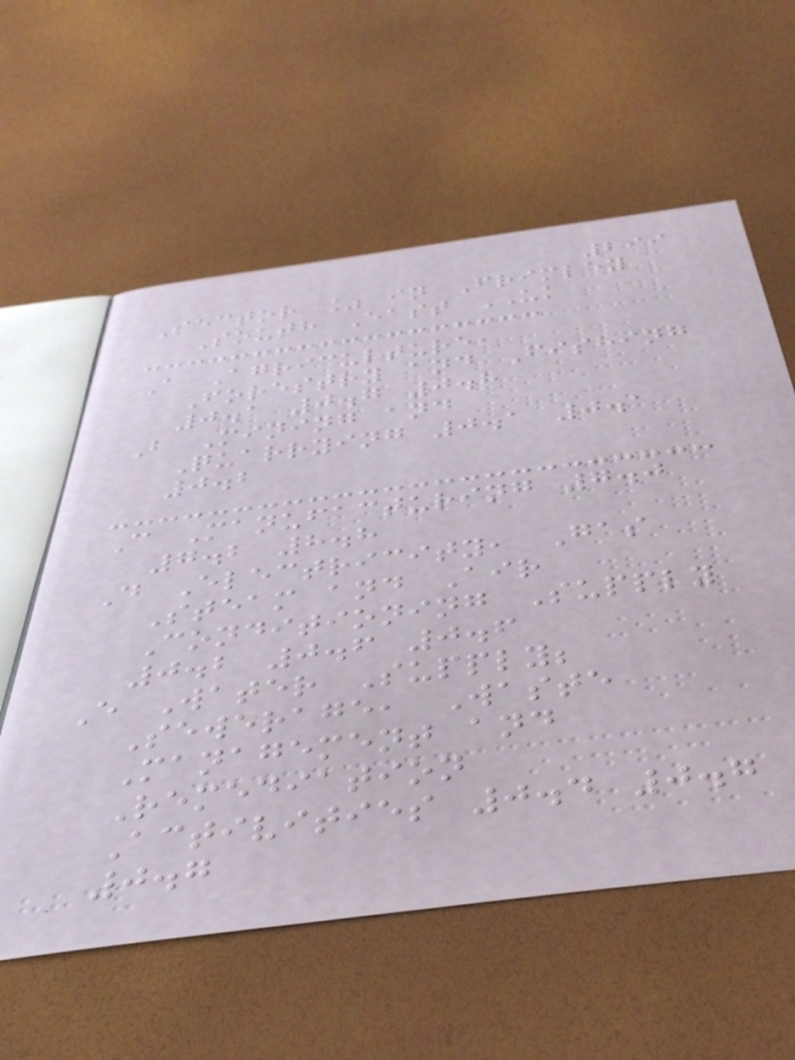299
Sector % in Frimley
South East UK
A Agriculture,
Forestry and Fishing
0.1 0.7 0.8
B Mining and
Quarrying 0.1 0.1
0.2
C Manufacturing 7.0
7.2 8.8
D Electricity, Gas
Steam and Air
Conditioning Supply
0.2 0.6 0.6
E Water Supply;
Sewerage, Waste
Management and
Remediation
Activities 0.4 0.7
0.7
